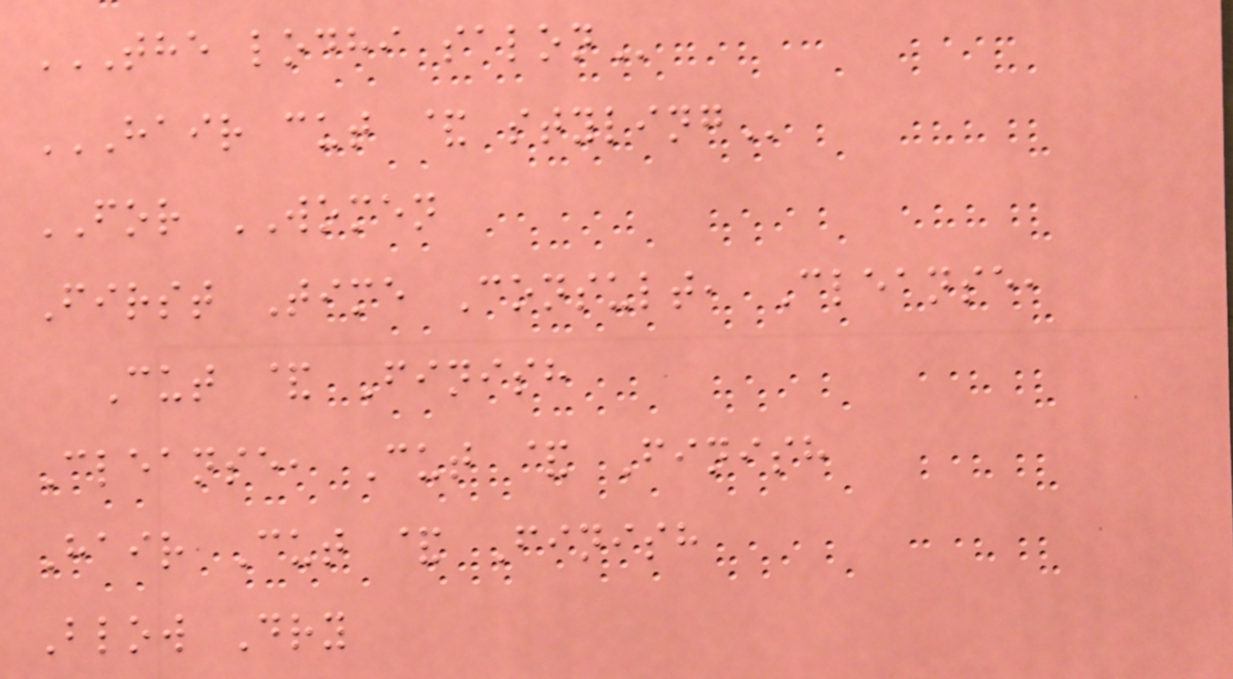THE LODHI SALON
HAIR CUT & STYLING
FOR WOMEN
First Time Consult, Cleanse,
Cut & Finish
Cleanse, Cut & Finish
Hair Cut & Finish
Blow Dry
